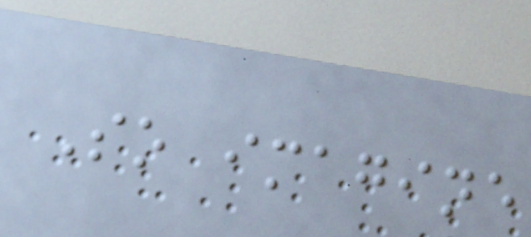So imagine
